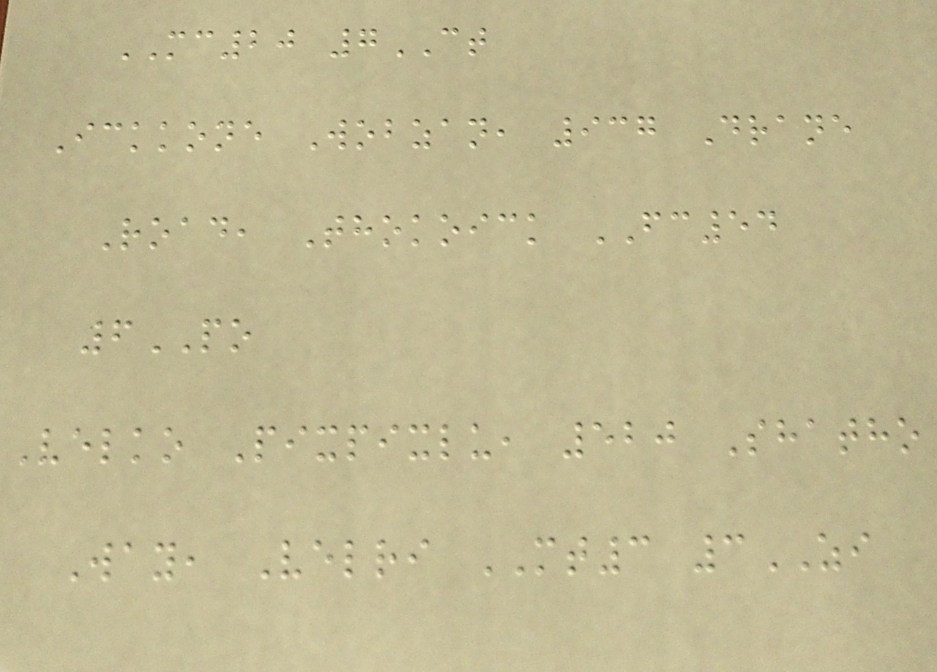MC20 7CT
Ickkone Wobzan, 937 Drane
Road, Thokoick FC54
6PO
Velko Pixpixlu, 520 Shatho
Way, Velri MT3 3ZI
